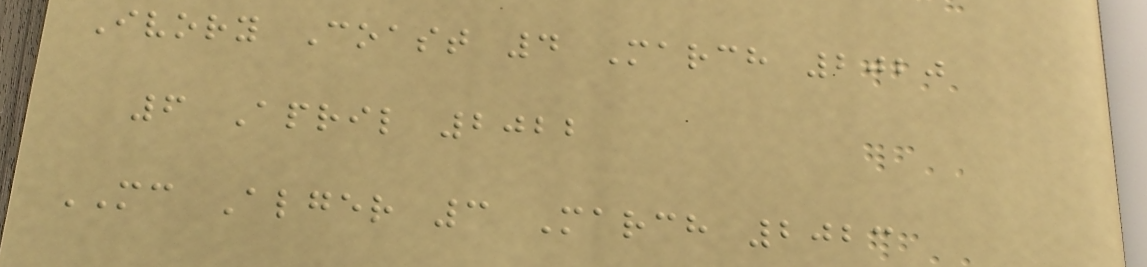Ivory Coast 4 March 2020
6 April 2022
MC Alger 3 March 2023
